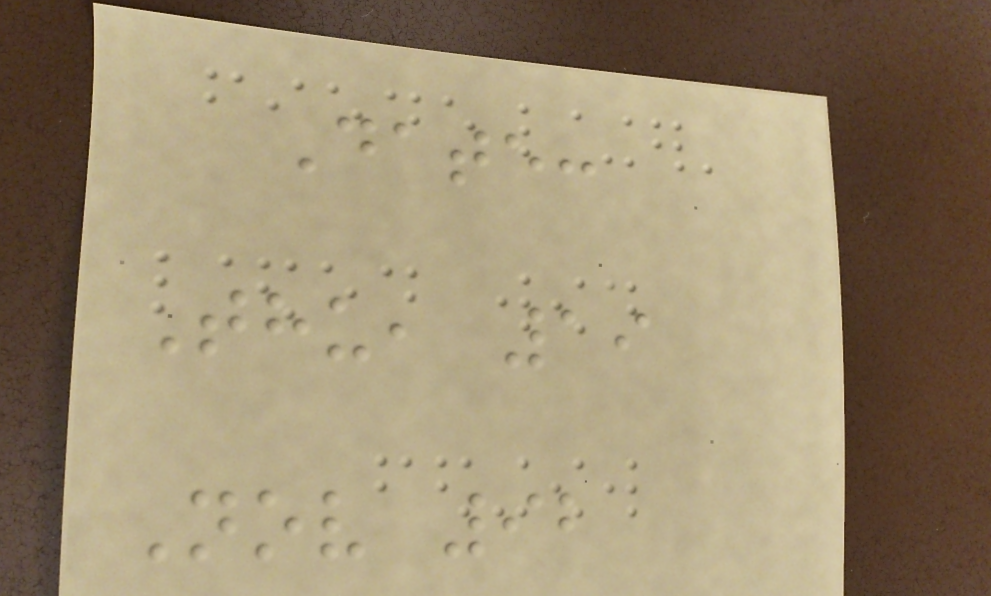Date:
Thu, 19
Nov 92
